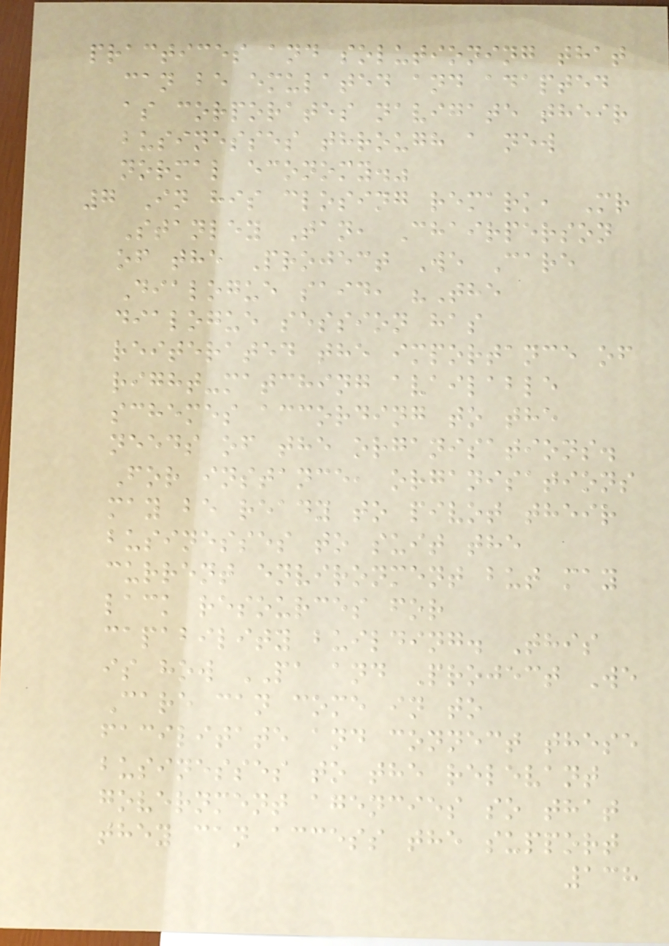practices and solutioning that
can be emulated and adapted
as corporates navigate their
businesses through a new
normal economy."
7 In his closing remark, Mr
Stanley Tan, Chairperson
of the Project We Care
Dialogue said, "The
dialogue session has
reiterated the importance of
right-matching available
schemes according to the
needs of the organisations.
For instance, organisations
may be ready to pivot their
businesses to suit the
current environment but may
lack resources for
capability building. This
is how PA and Project We
Care can come in to
facilitate and connect these
businesses to the relevant
government agencies so that
they can access the support
138
